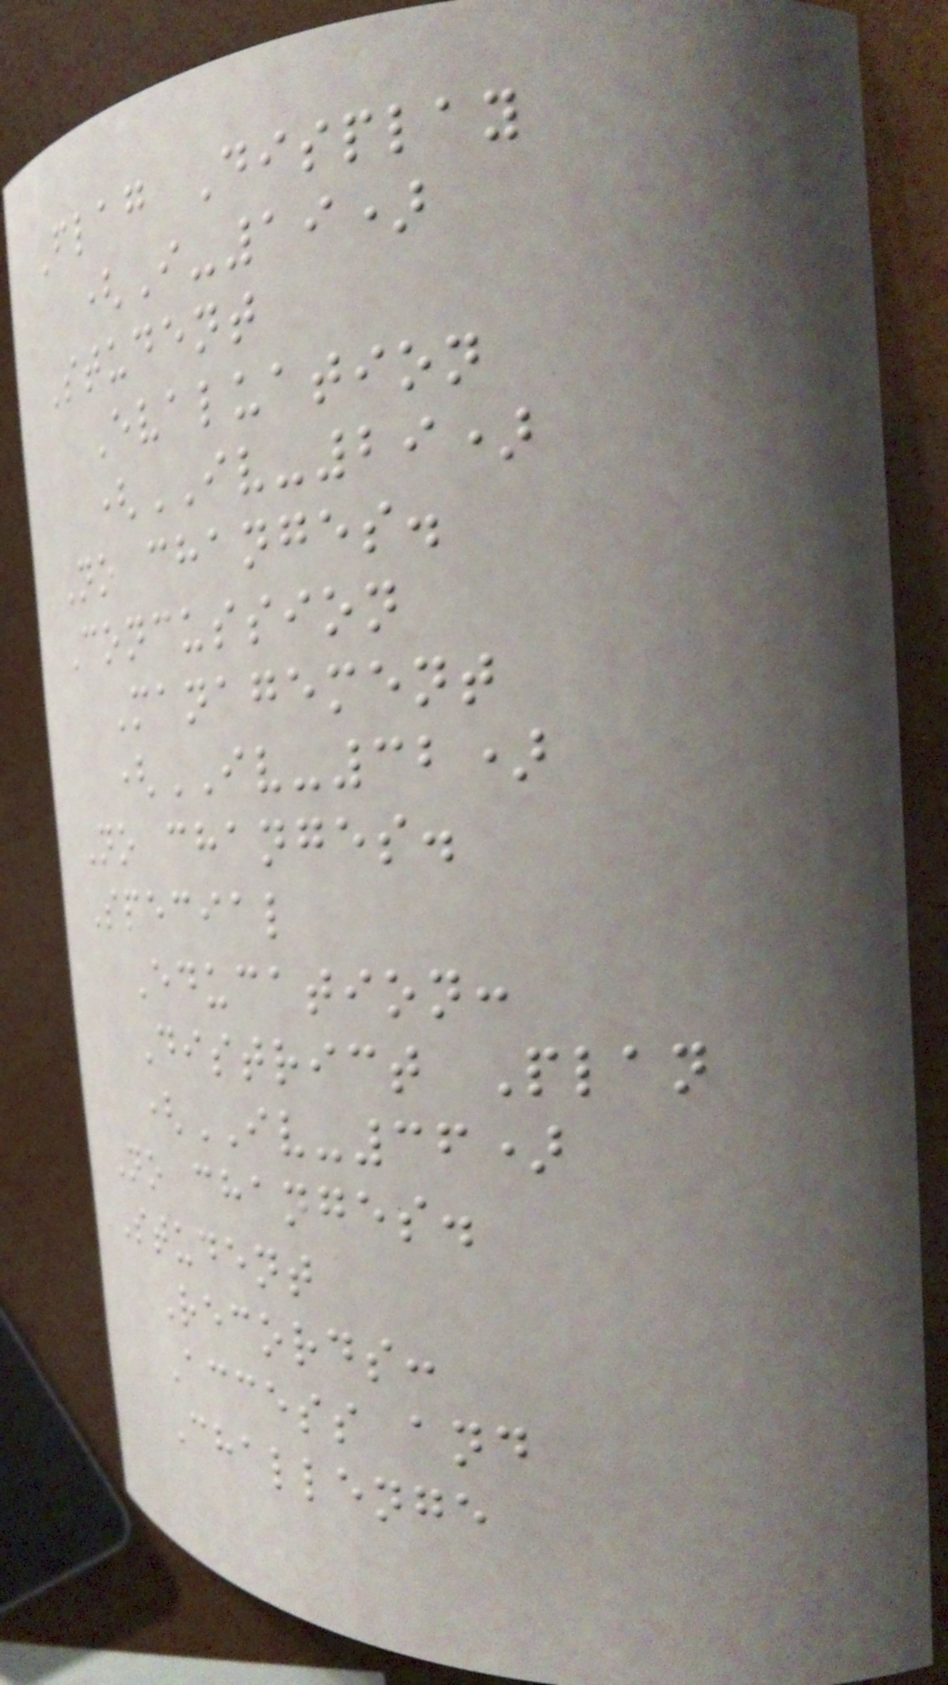Flag Display
(I-19)
Student
Evaluation
(IV-29)
No changes.
Concussion
Management
(IV-32)
No changes.
Special
Education:
District Plan
(IV-36)
No changes.
Student
Records:
Access and
Challenge
